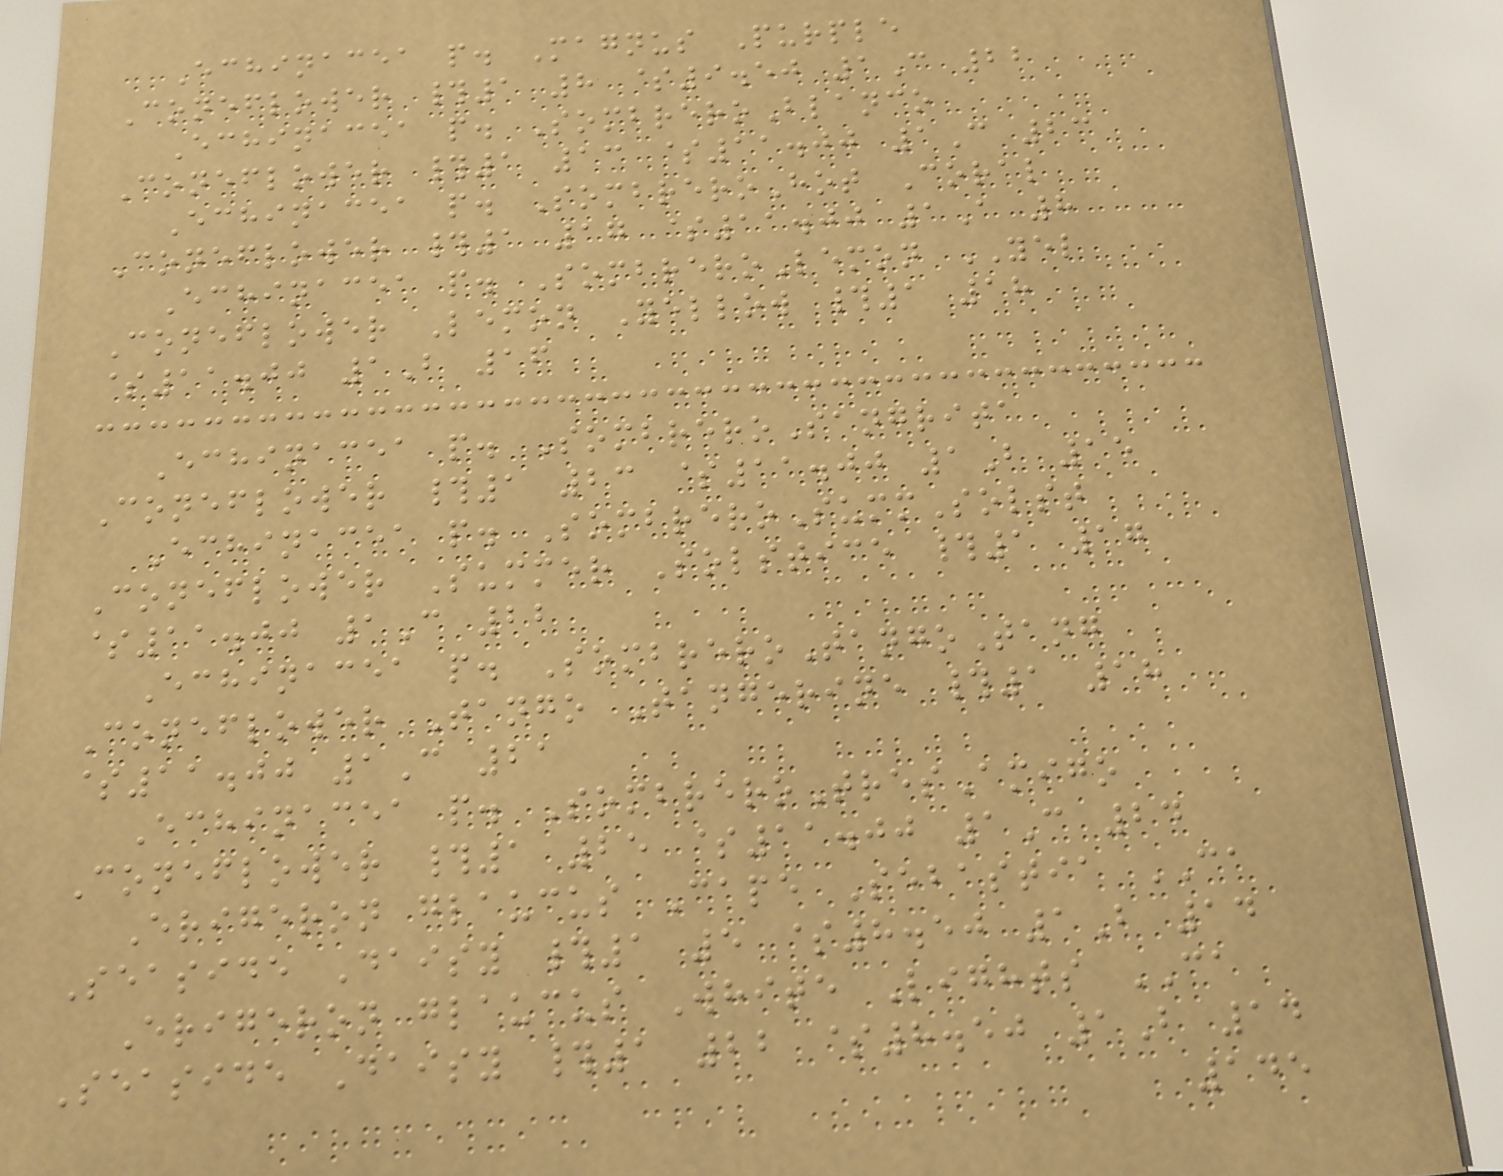Echinacea p. Magnus Purple
Coneflower #1 8 $9.50 1C 22
Echinacea p. SombreroBlanco
Coneflower #1 13 $11.00 1C 23
Echinacea p. SombreroHot Coral
Coneflower #1 17 $11.00 1A 8
Echinacea p. SombreroLemon YEL
Coneflower Lemon Yellow #1 18
$11.00 1B 16
Echinacea p. SombreroSangrita
Coneflower #1 23 $11.00 1B 15
Echinacea p. SombreroSummSolst
Coneflower Summer Solstice #1 17
$11.00 1C 22
Echinacea p. SombreroTangoTang
Coneflower Tango Tangerine #1 18
$11.00 1C 21
Echinacea p. SombreroTresAmigo
Coneflower #1 25 $11.00 1C 24
Erigeron glaucus Cape Sebastia CA
Seaside Daisy #1 5 $8.50 1B 14
Erigeron glaucus White Lights CA
Seaside Daisy #1 22 $8.50 1B 14
145
